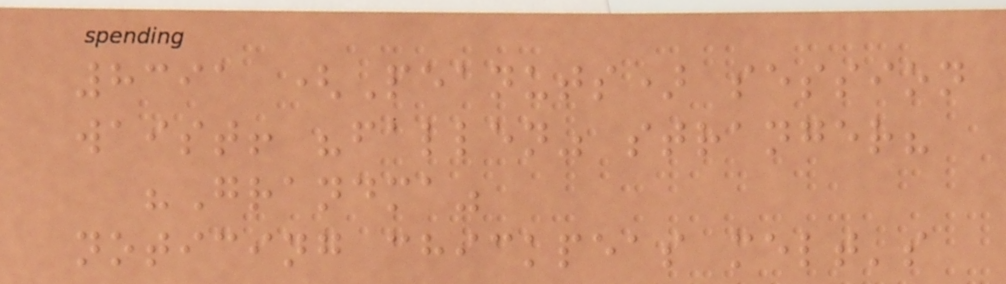8391 (Peanuts) session
waist! "fallen" stranger?
"Grandma"
noticing chickpeas melt's
